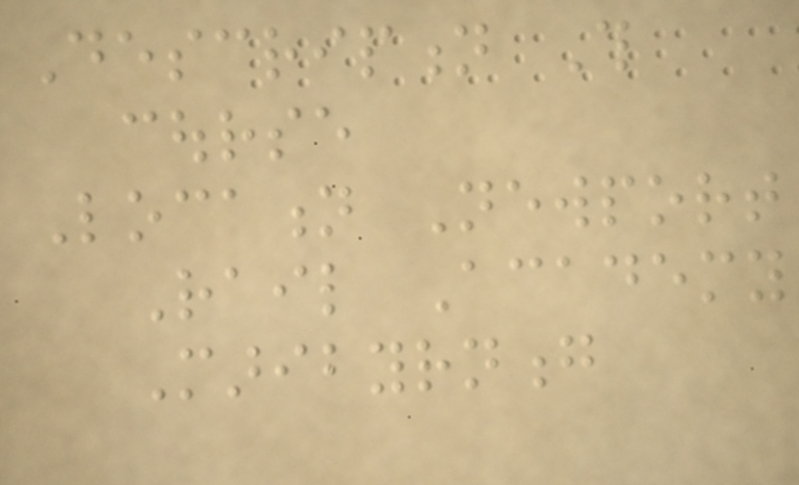Description This
course
Location Newport
Rail Academy
Maribyrnong
